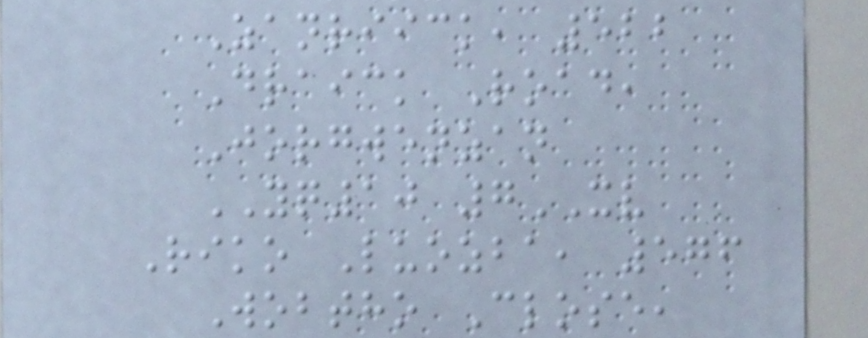Zanriick, 522
Draick Road,
Jorgwenzan
YQ10 7XV
Riko Luozba, 576
Wobtho Close,
